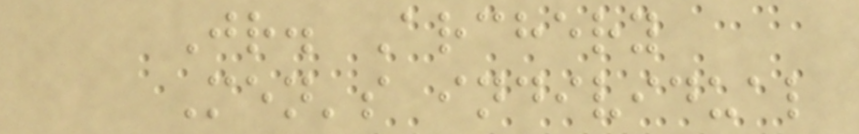Jr. Archery
Men's individual
